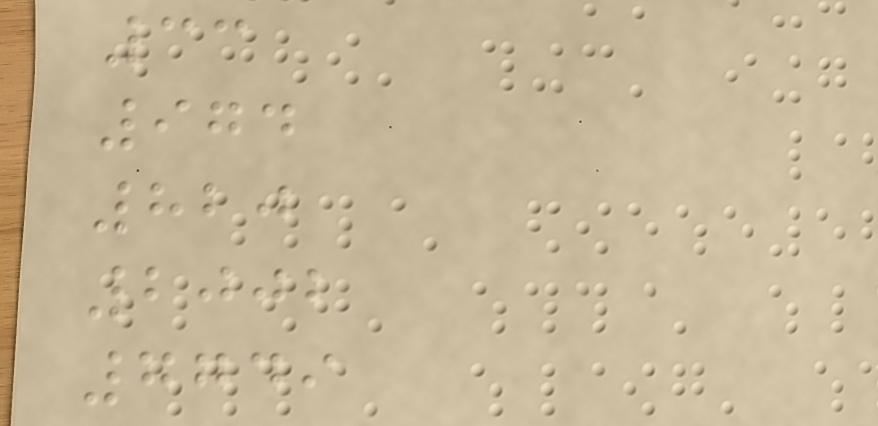33
974
820
2002
7749
